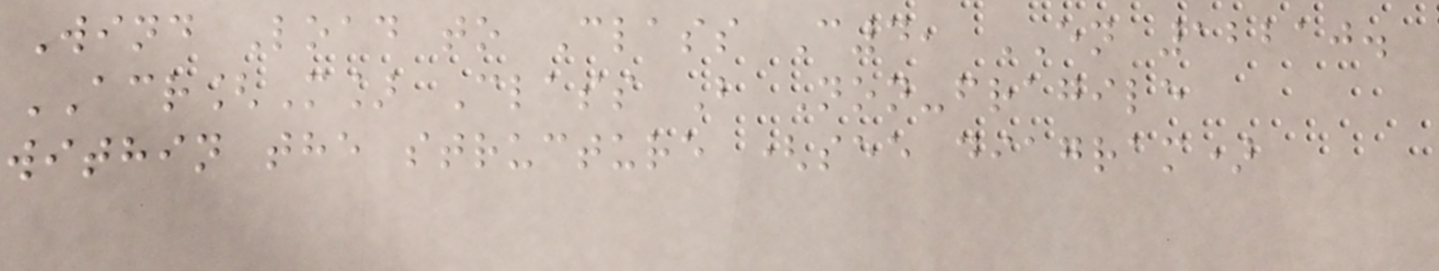Wind Load to Class C4, EN 12210.
ACR[M] Class B Non-fragile
within the structure (see diagram)
